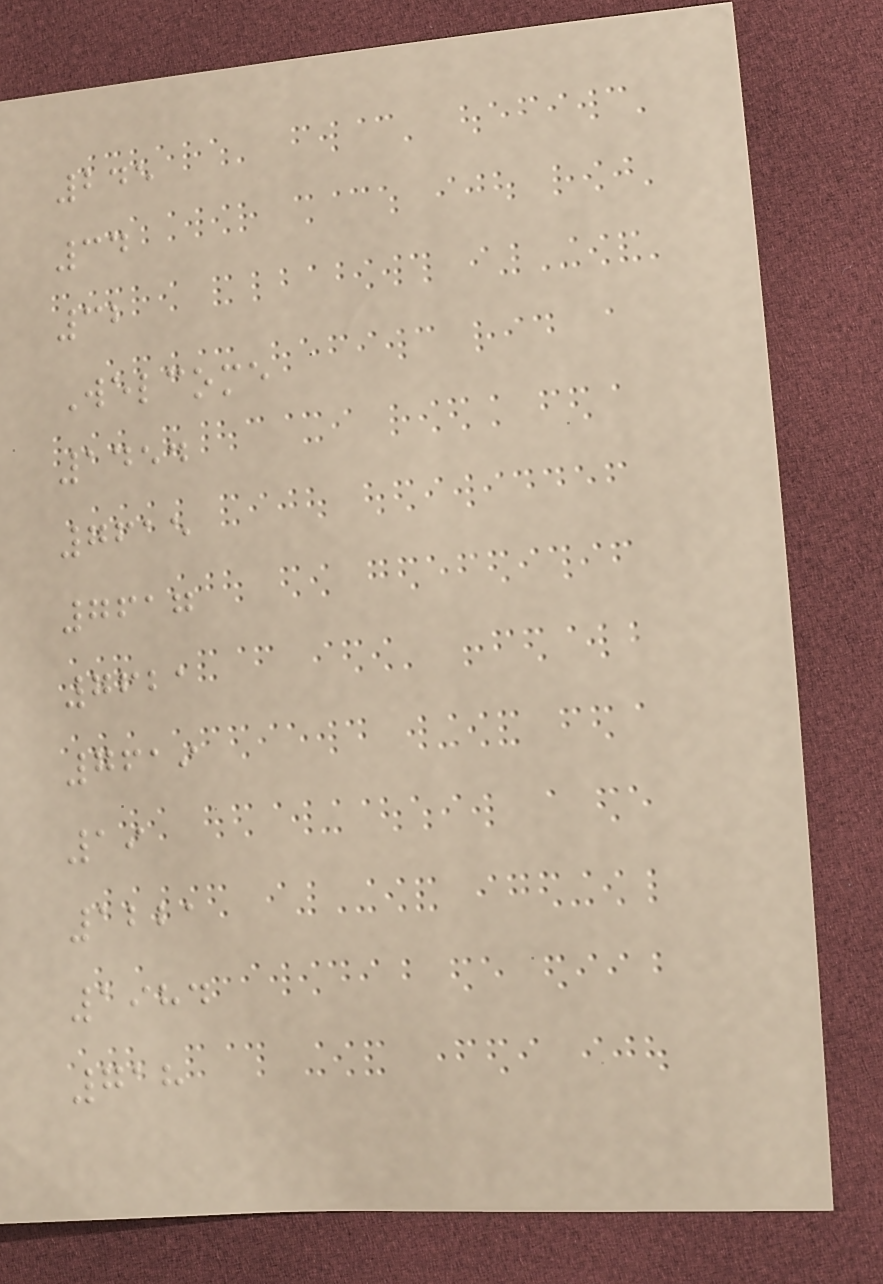245
34
32
Welcome
1454
7615
7617
7621
7619
19
1221
1984
718
